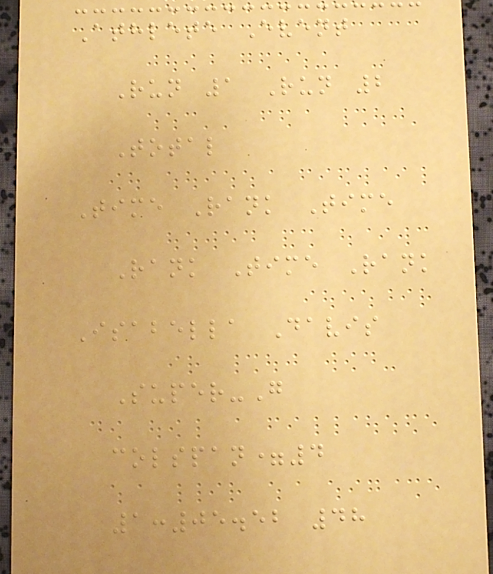Athlete Event
Run 1 Run 2
Total
Time Rank Time
Rank Time Rank
Isabella Davis
Super-G
colspan=4
1:05.52 48
